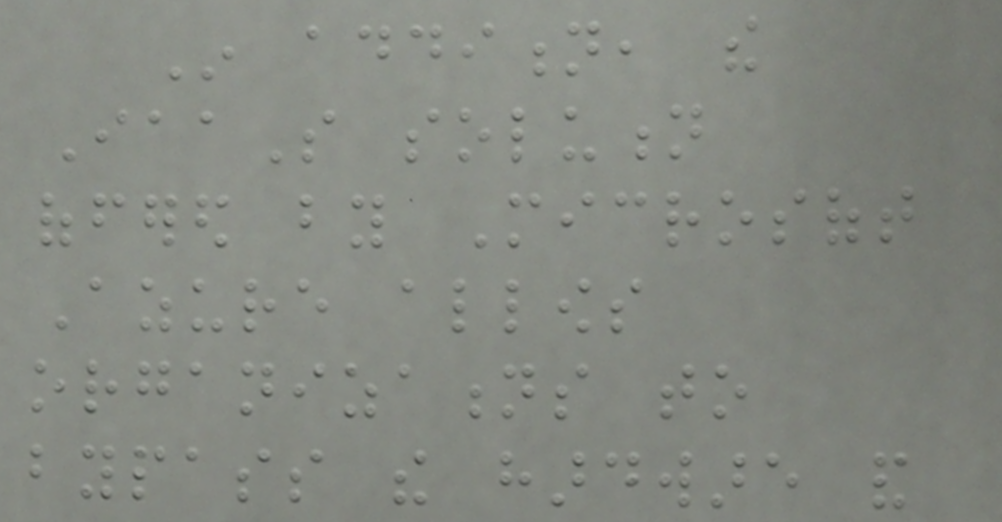In addition, the
IaaS solution
offered by Microsoft
Azure allows
organizations to
bypass the hardware and
